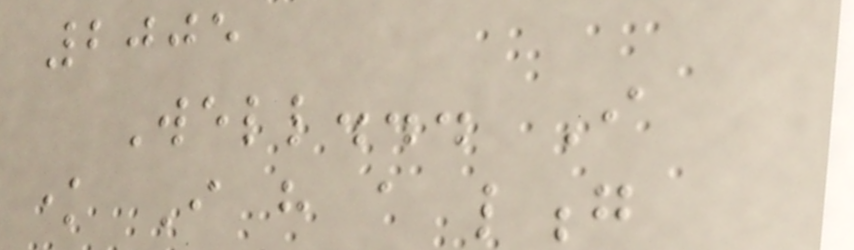2005
Well... I
know I have a long
